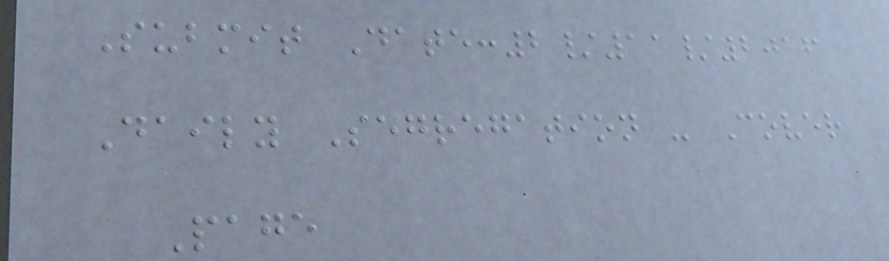Submit Date:2/11/2016
Daily Segregation - Cover
Page
